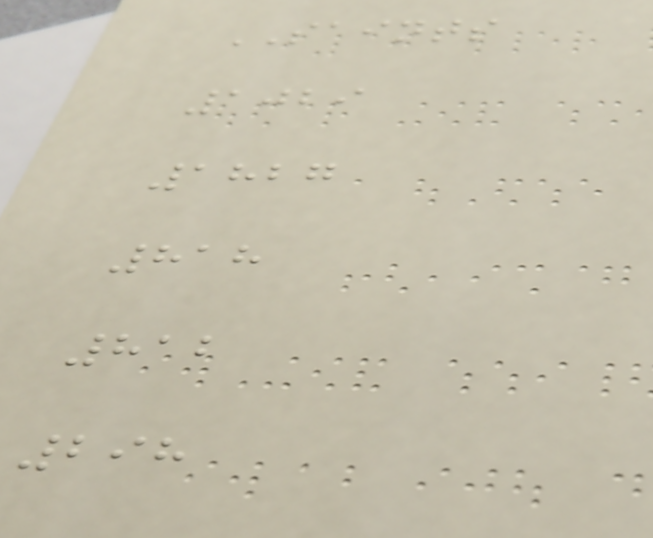SAINTS
1029
1827
818
812
298
